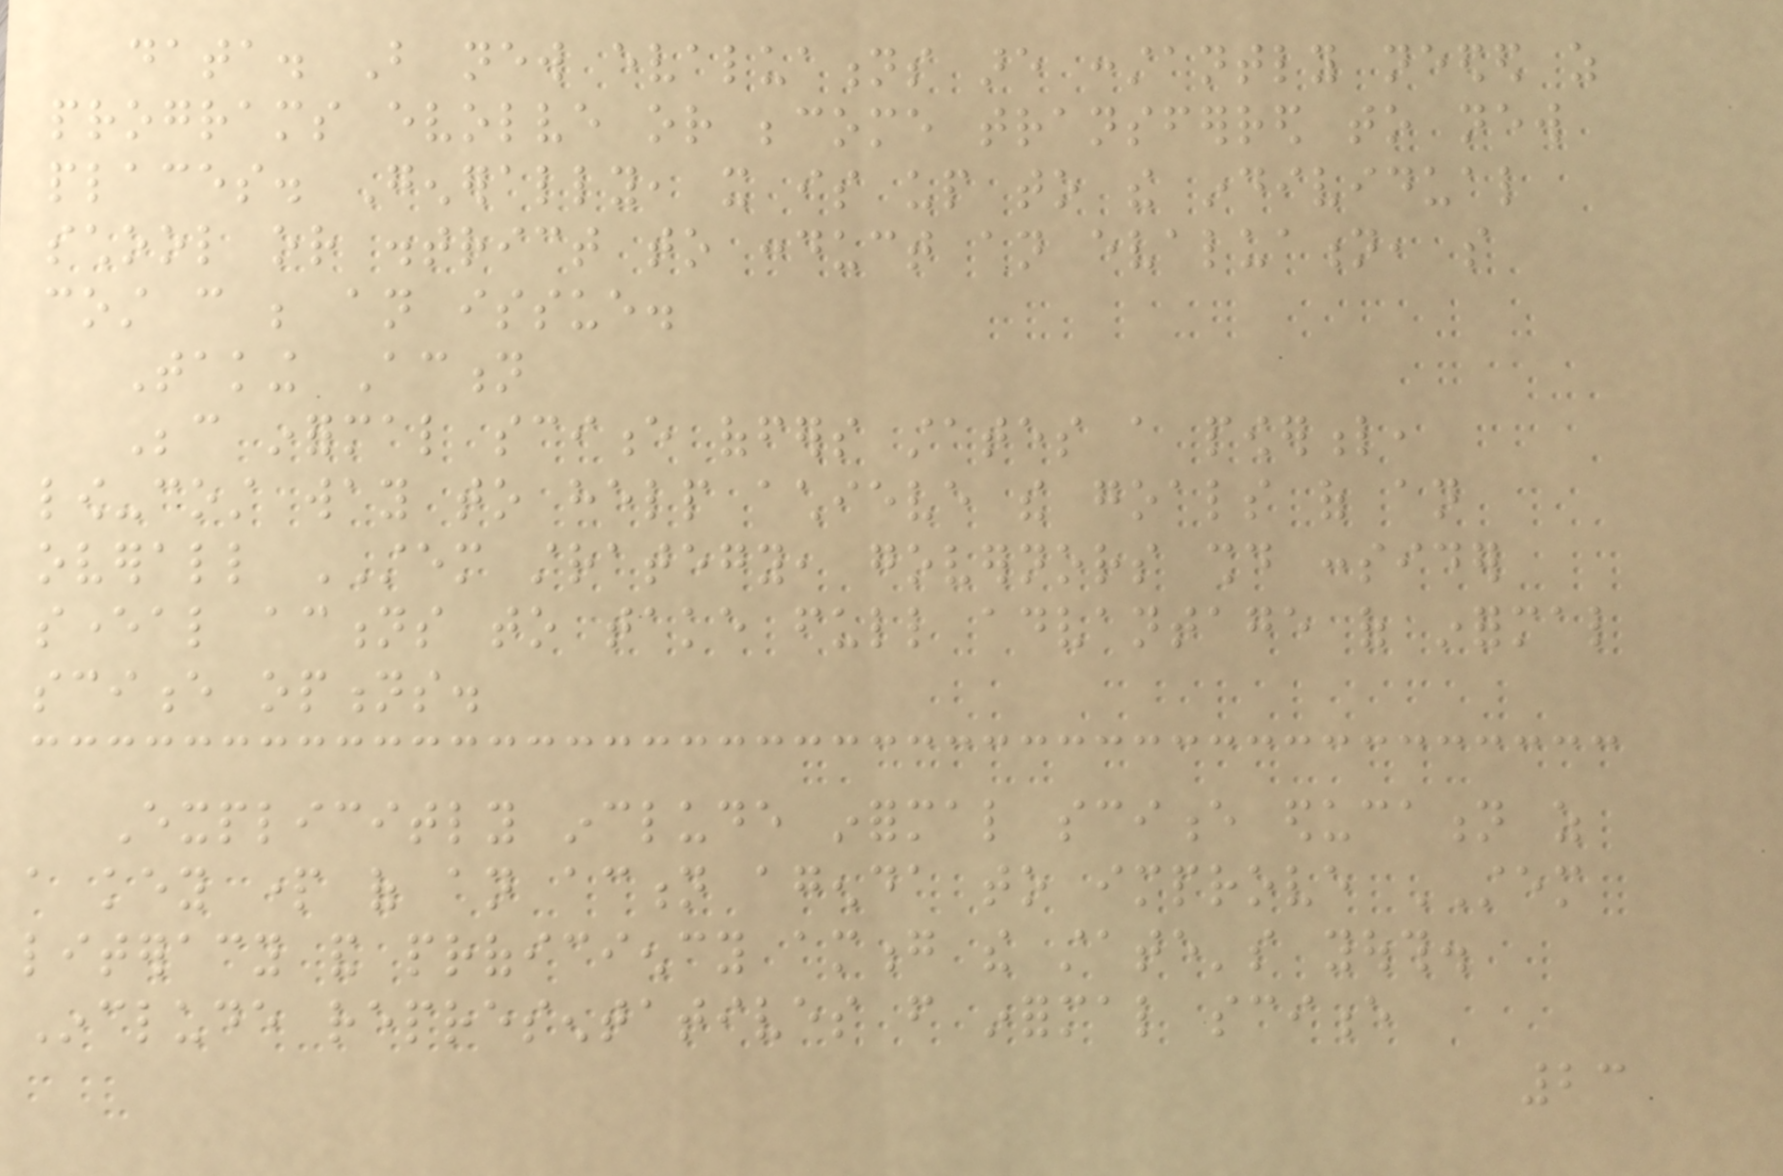data. But new evaluations are constantly needed as
programs evolve or become transferred to new
places. Generally, it is up to the individual
school or district to conduct an evaluation, so
cost can be an issue.
Taking Action
Because informal science offers states a powerful,
low-cost way to help achieve the goals of an
overall STEM strategy, governors should consider
several actions to take full advantage of informal
science options.
Explicitly include informal science education as
a key part of an action agenda to improve STEM
literacy and proficiency among the state's youth.
Include representatives from informal science
23
